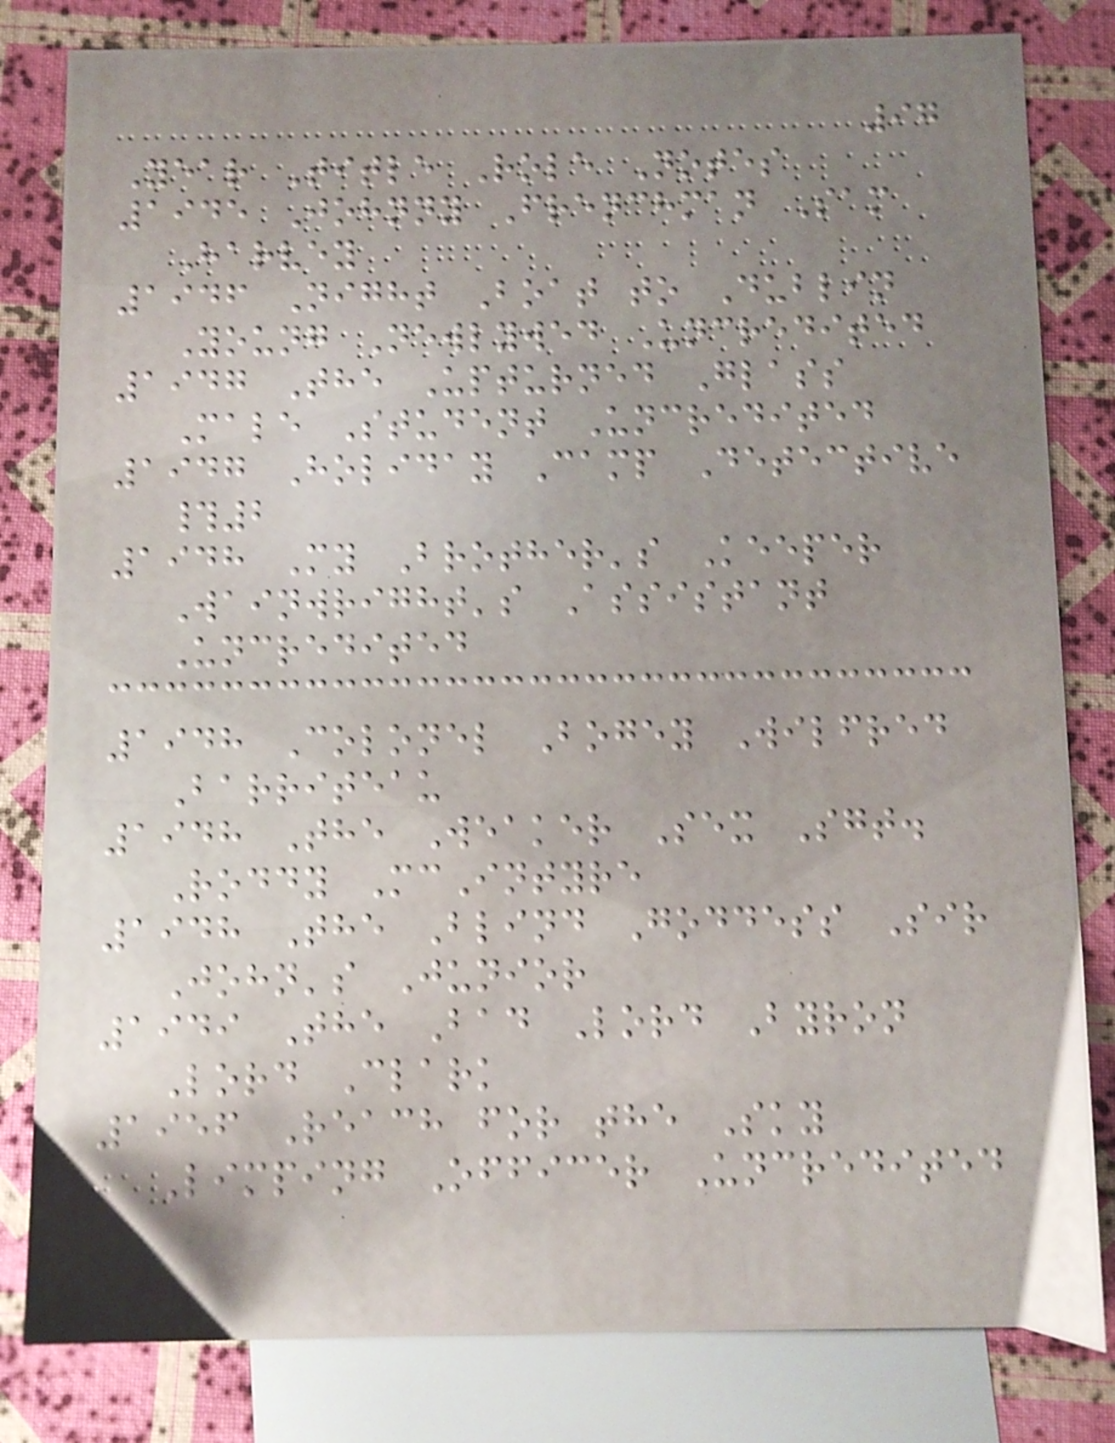97
Year Title Role Notes
1945 Johnny Frenchman Sam
Harvey
1946 Night Boat to Dublin
Young Newlywed Uncredited
1947 The Upturned Glass
Male Student Uncredited
1947 Holiday Camp Detective
#2
1948 My Brother's Keeper
Wainwright's Assistant
Uncredited
1948 Colonel Bogey Wilfred
Barriteau
1948 The Weaker Sex Sgt.
Roddy McIntyre
1948 The Blind Goddess Sir
John's Junior
1949 The Bad Lord Byron
Lord Clark
1956 Reach for the Sky
Limping Officer Uncredited
